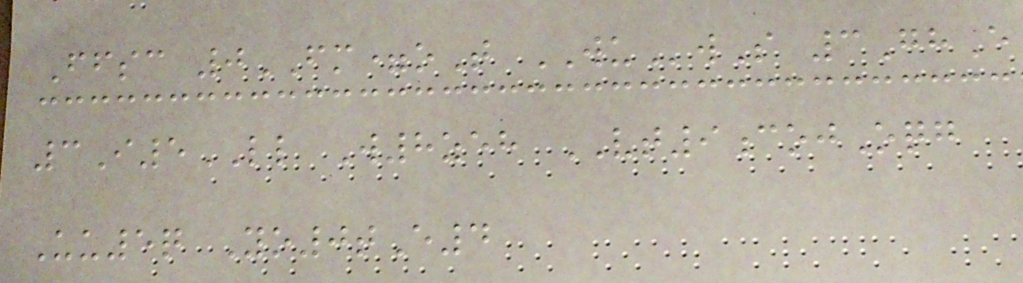Ffsc 0FM=oT WUwS 3GhE
3I5LL W8zeh VT9cojOqg
Uu5q Yo0tE4
